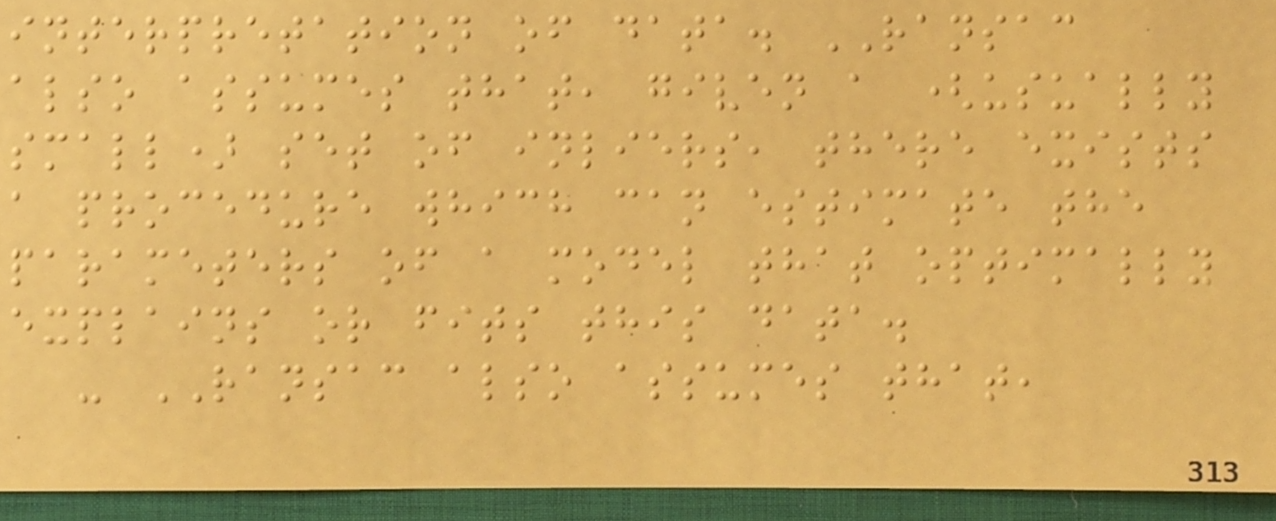interpretation of data. RANSAC
also assumes that, given a (usually
small) set of inliers, there exists
a procedure which can estimate the
parameters of a model that optimally
explains or fits this data.
- RANSAC also assumes that,
